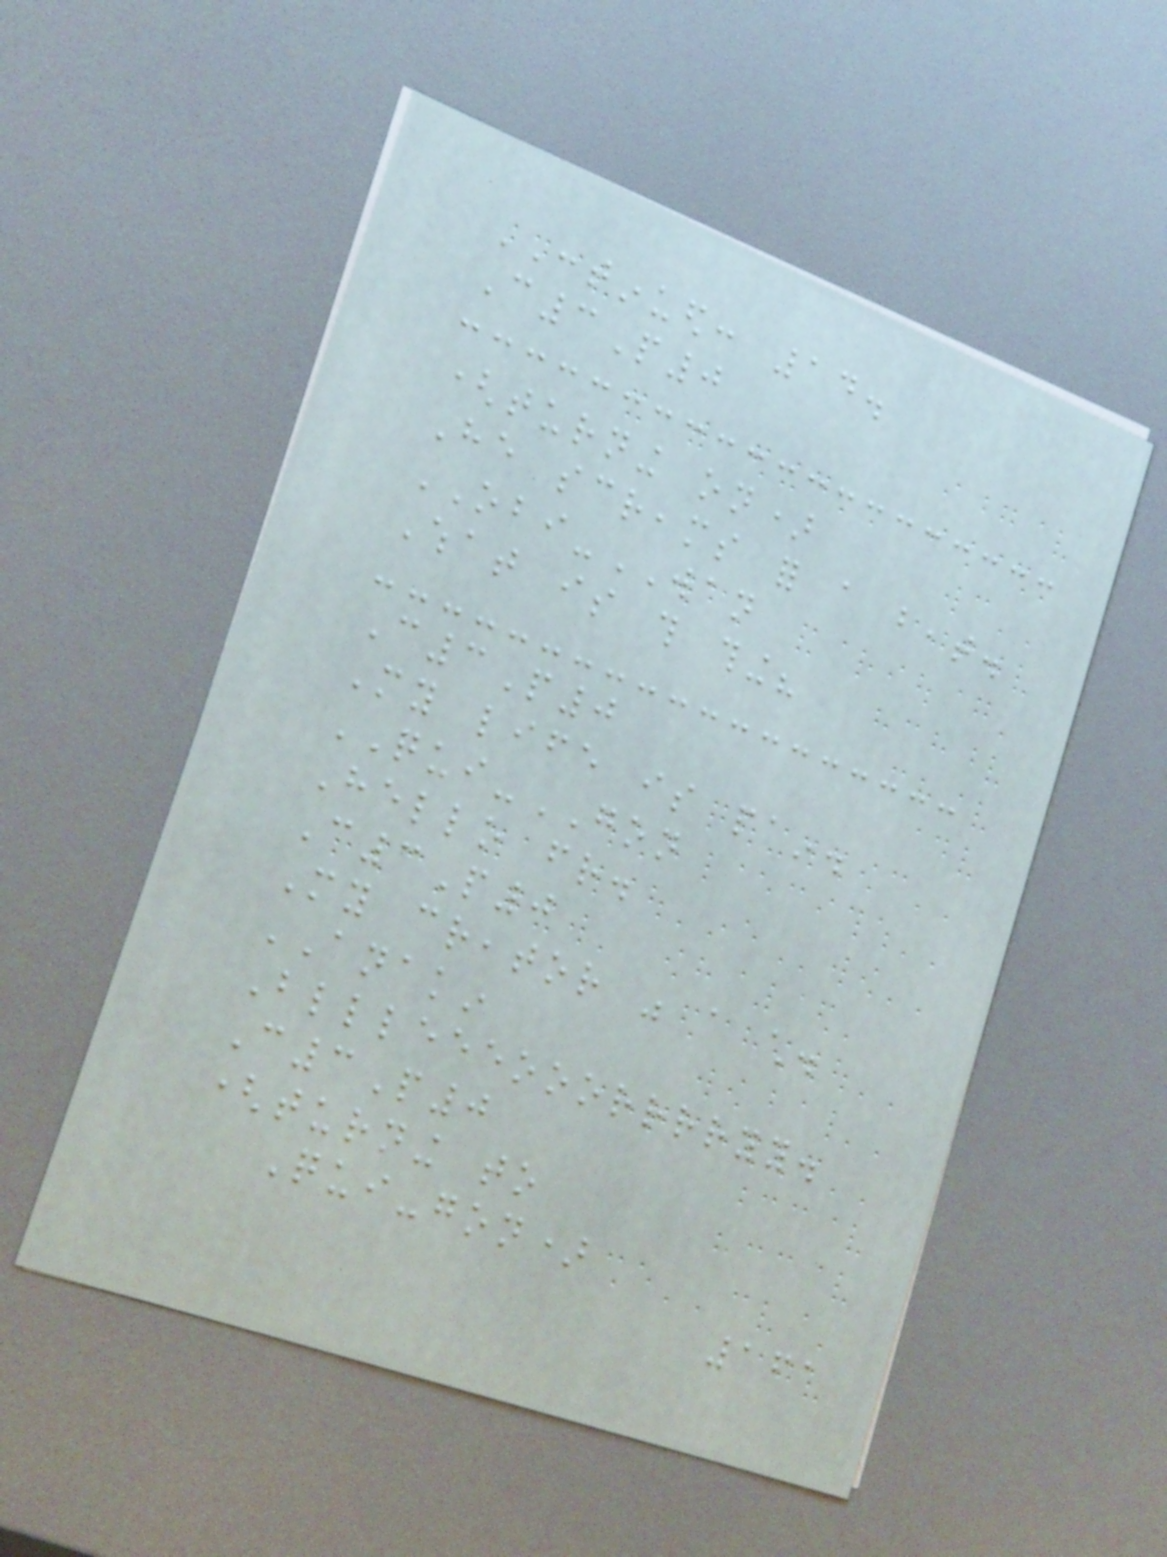CONTINUED: 14.
C3P0
(turning on)
He screams for a beat.
OBI-WAN
What is this thing?
C3P0
My life is pain.
QUI-GON
Hello friend.
C3P0
My creator was a child.
ANAKIN
Bllleeeooorrrryy.
C3P0
(turning to
Qui-gon)
161
